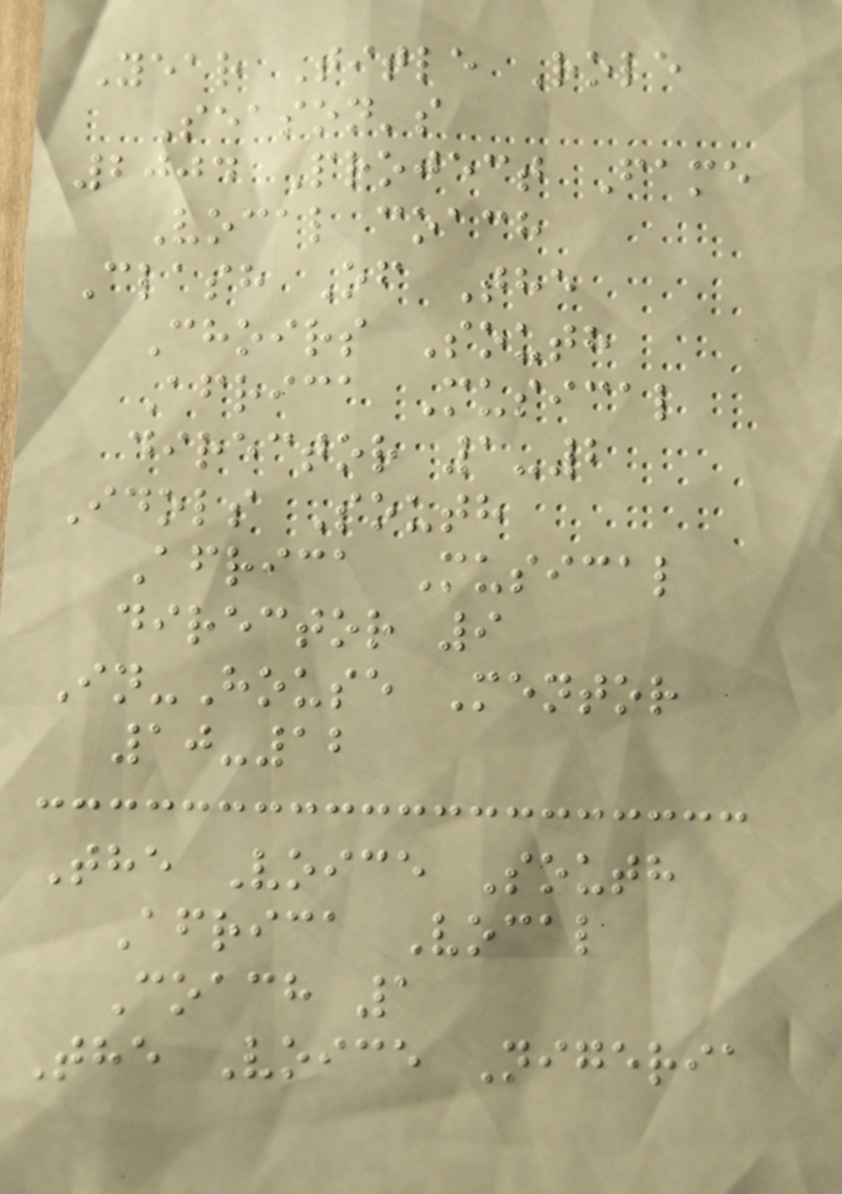Year Title Role
Season's
2004 Project Fame
Vocal coach
Clash Of The
Choirs South
Africa Musical
director 1-2
Idols South
Africa Musical
director 9
In-House Mentor
10-12
The Voice South
Africa Vocal
Coach 1
The Voice Nigeria
